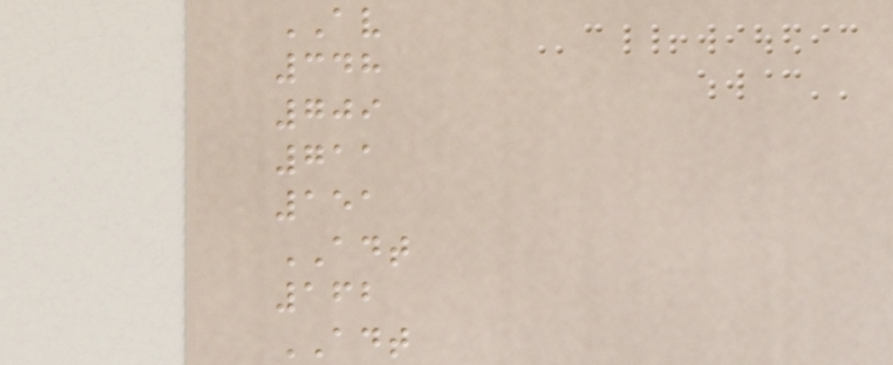AV
348
709
711
151
ADT
162
ADT
